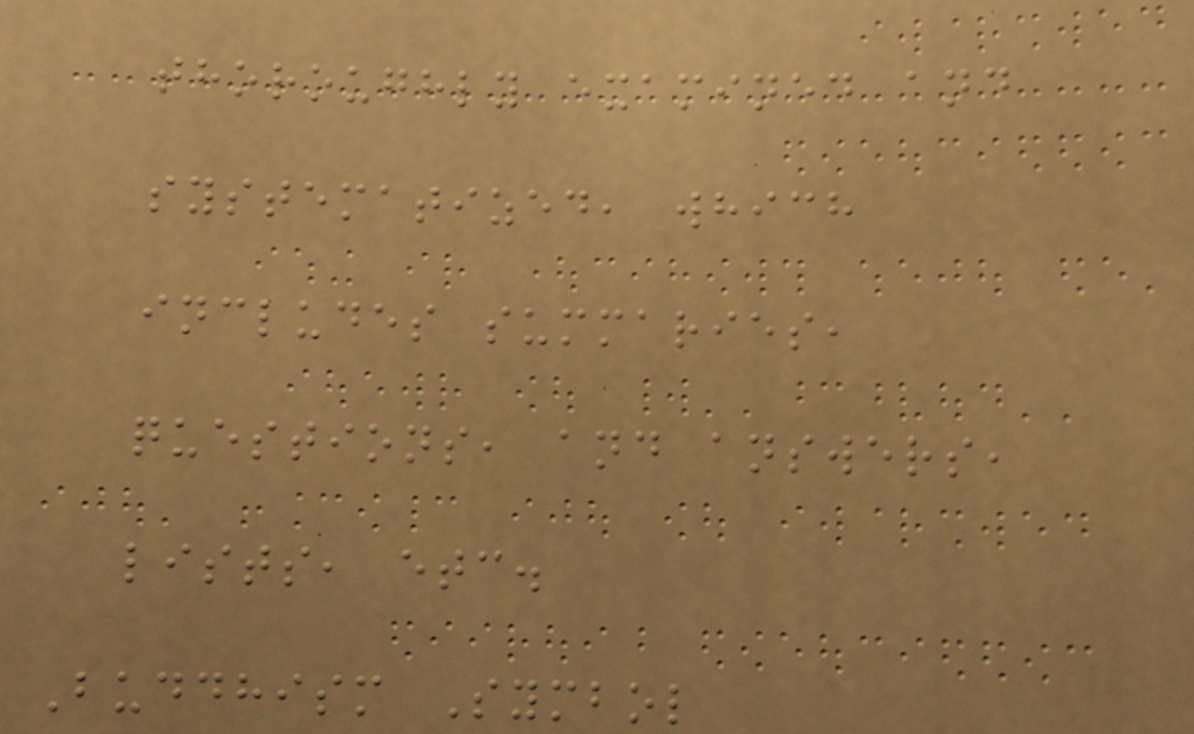thoroughly examined and
systematized, which
includes summaries,
questions, and answers,
lists, etc.
Buddhism Symbol
